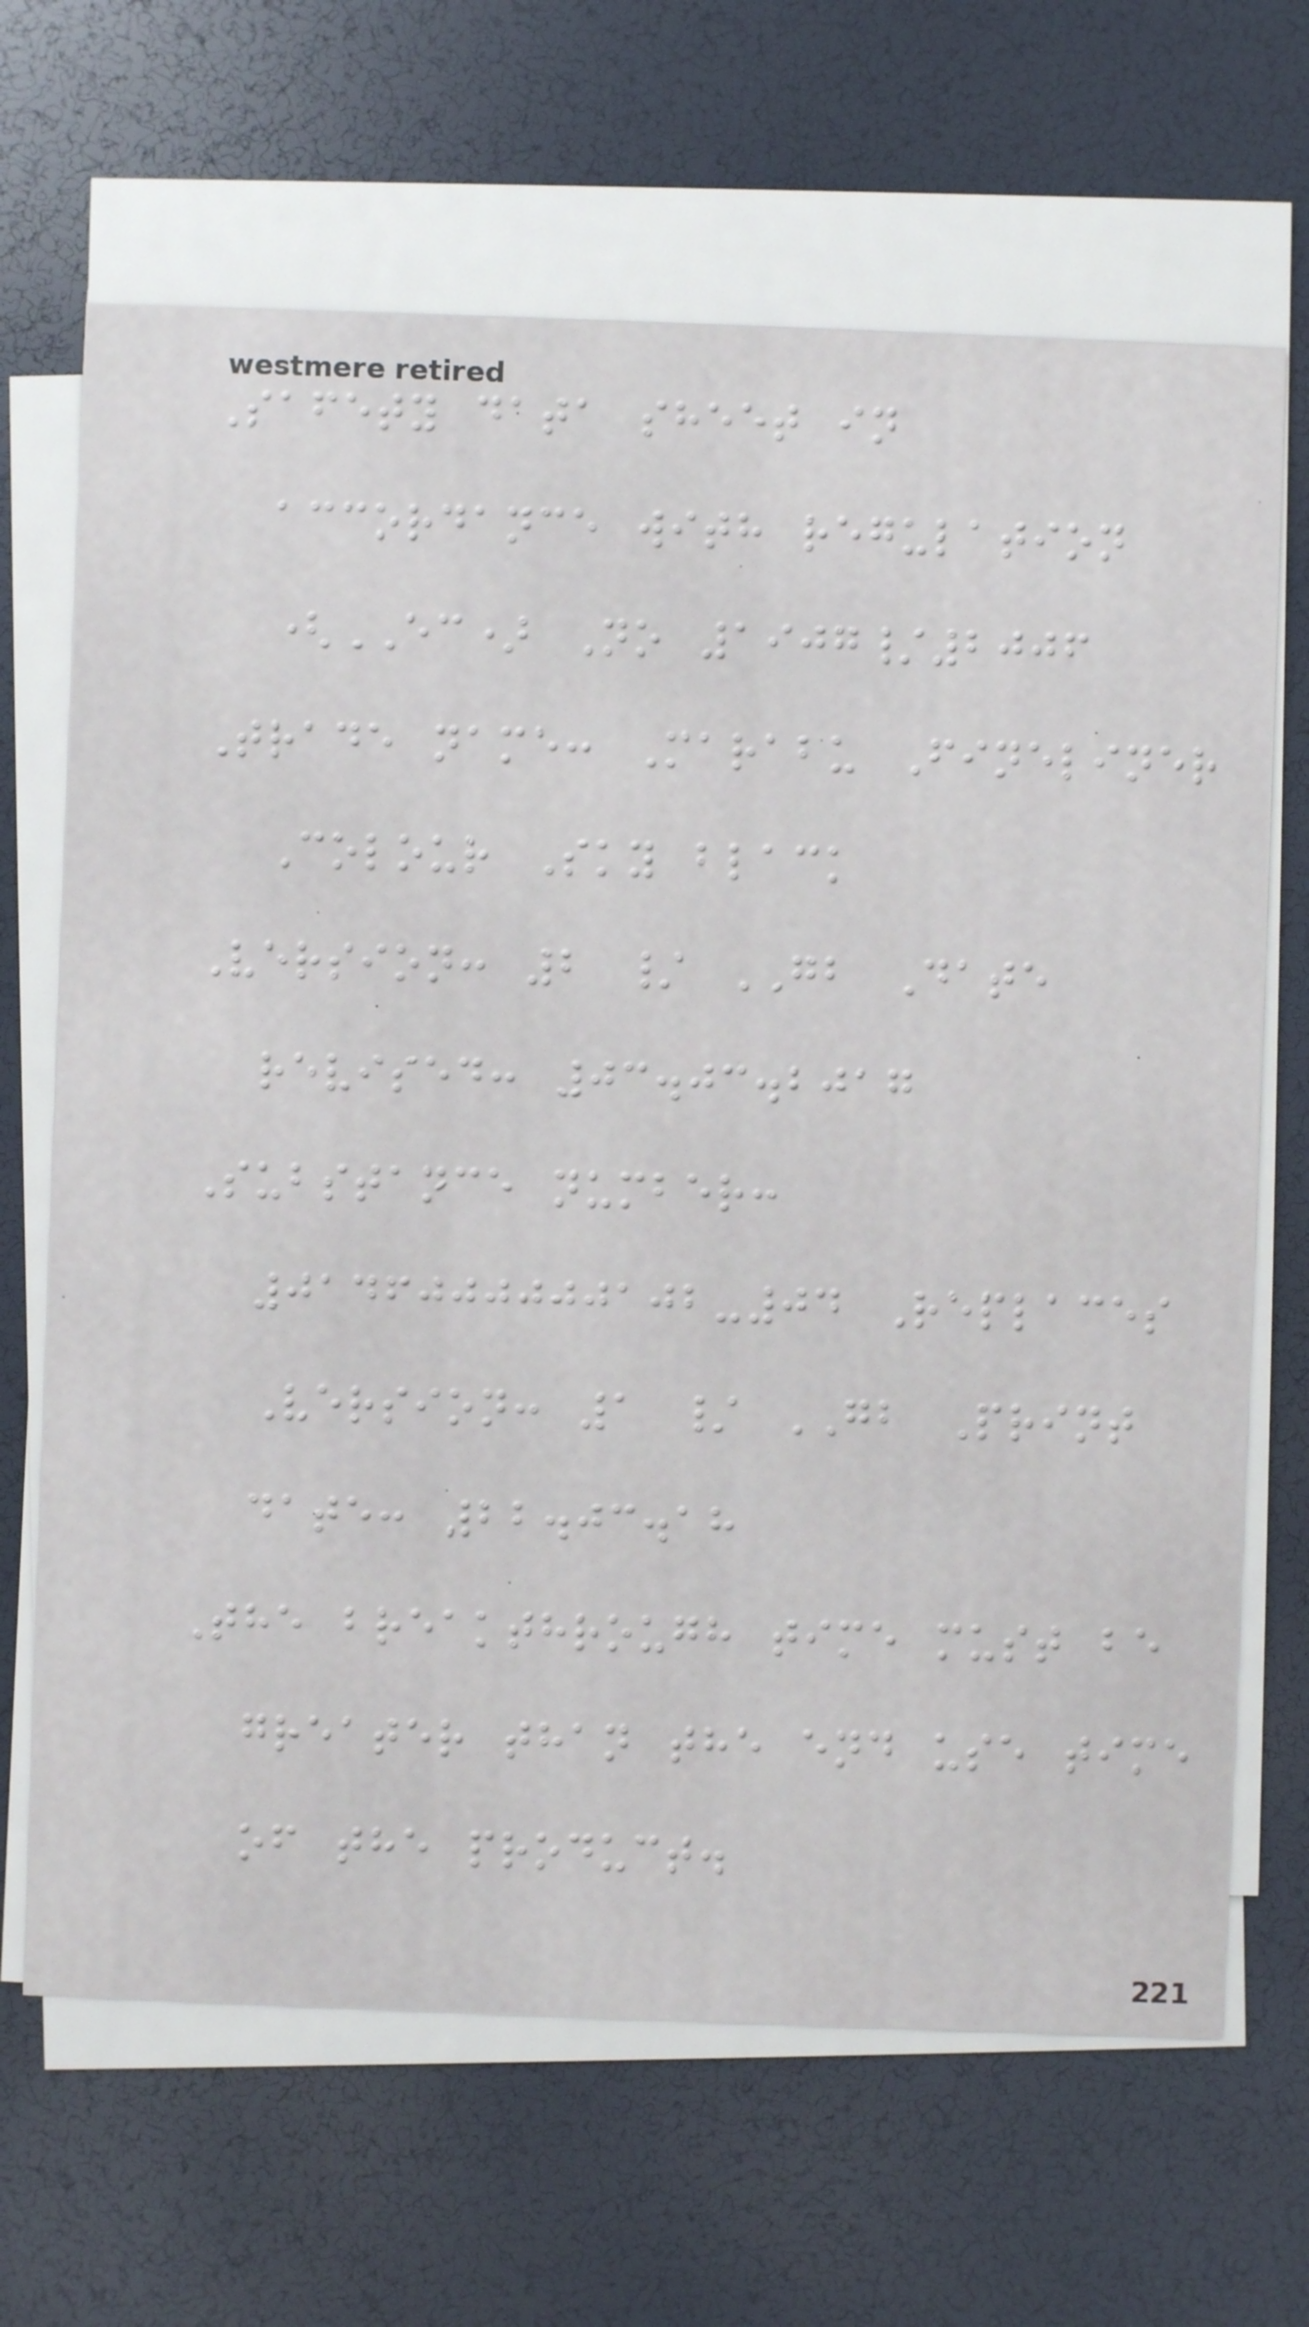Safety data sheet in
accordance with regulation
(EC) No 1907/2006
Trade name: Marabu Fineliner
Colour Sky black
Version: 2 / GB Date
revised: 03.03.2017
Substance number:
0146000000102-04 Replaces
Version: 1 / GB Print
date: 22.03.18
The breakthrough time must be
greater than the end use time
of the product.
